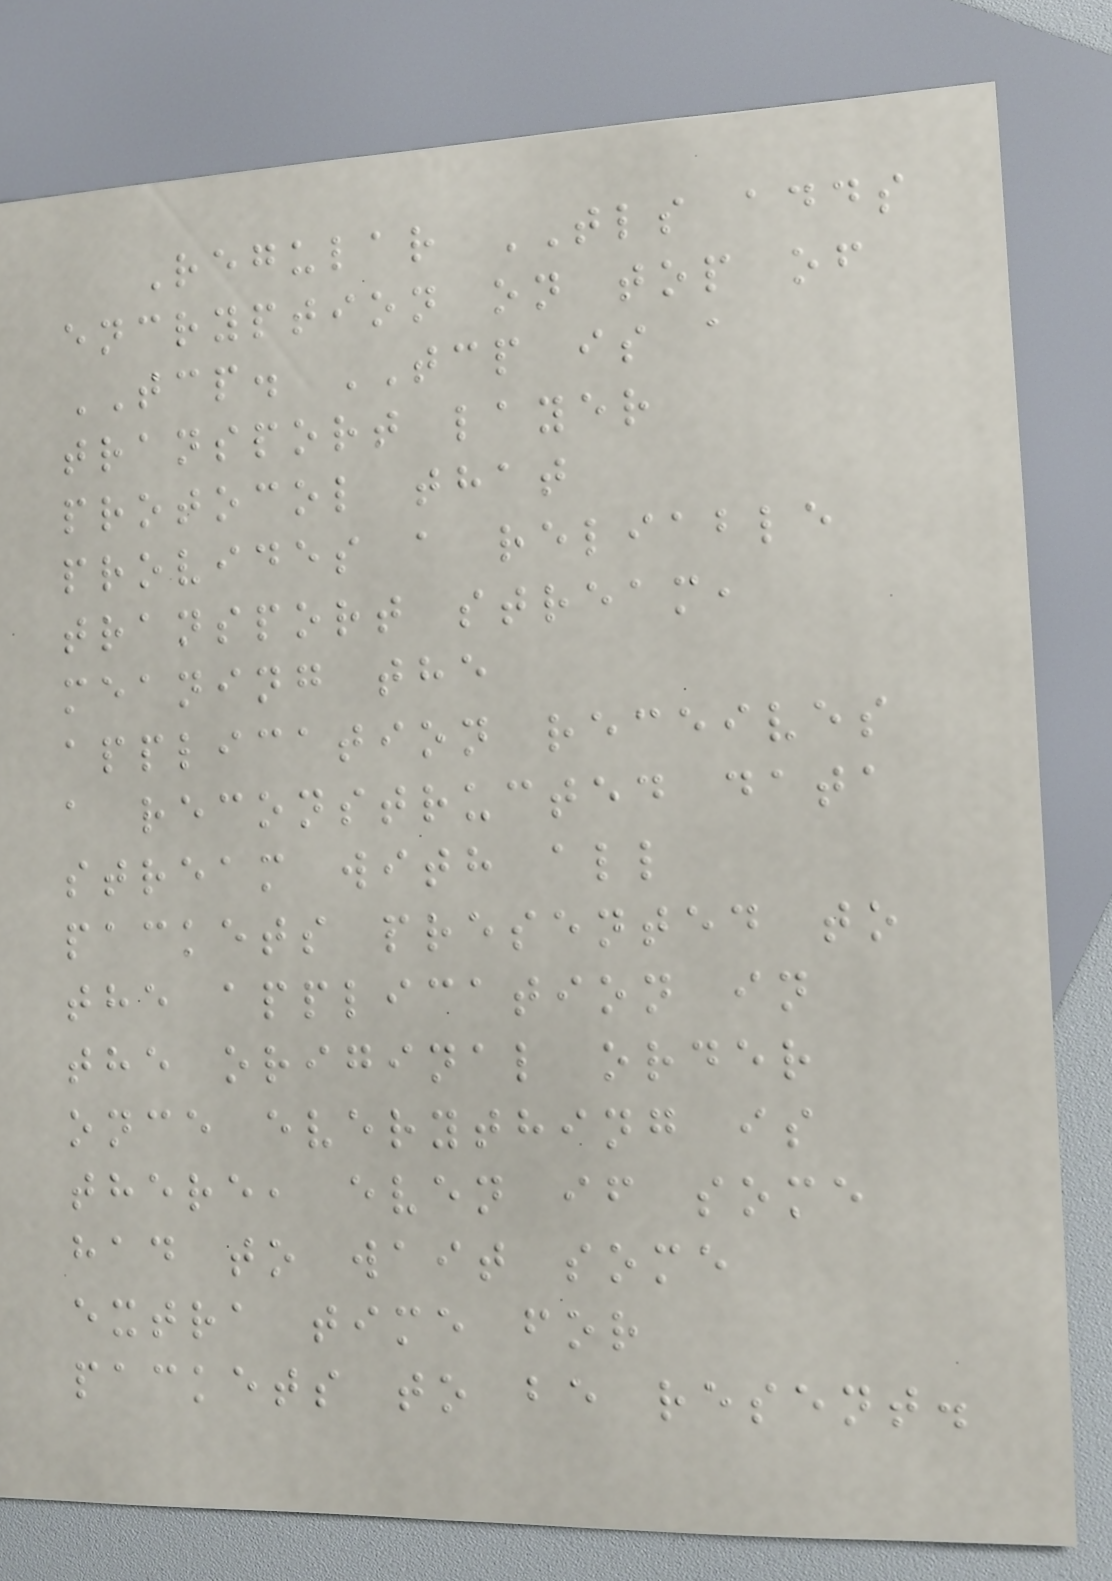Regular TLS adds
encryption on top of
TCP. TCP is a
transport layer
protocol that
provides a reliable
transport stream,
meaning the
application receives
a reconstructed data
stream with all
packets presented to
the application in
the original order
once everything is
there, even if some
had to wait some
extra time for
packets to be resent.
